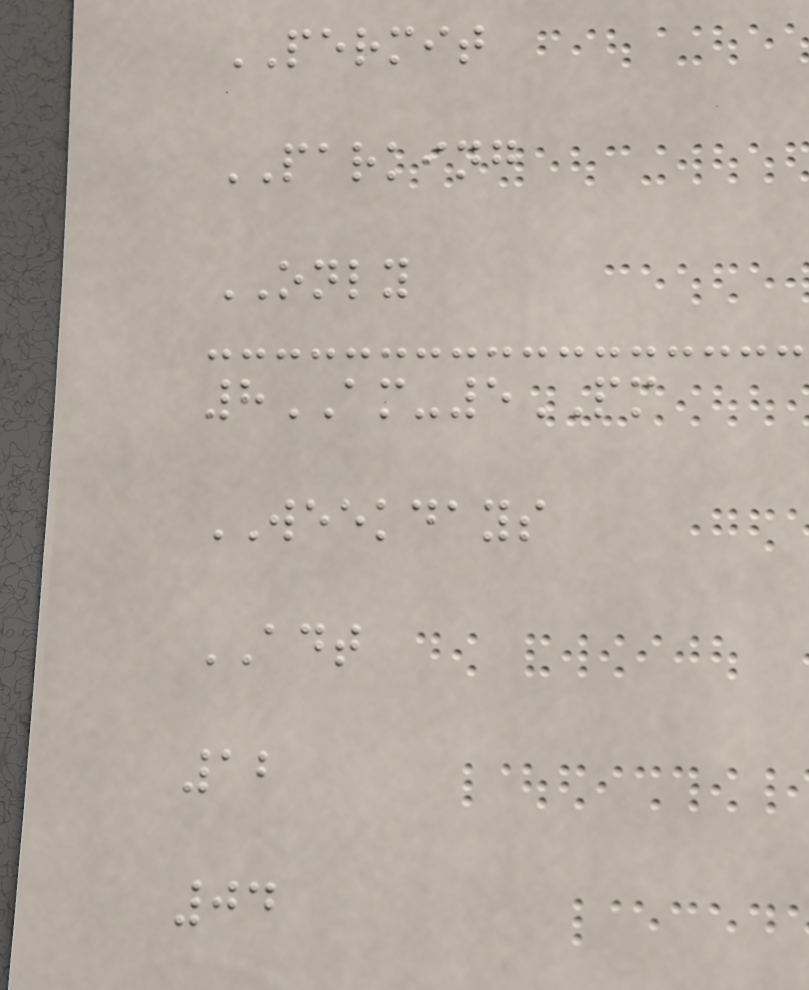PERMIT
PARKING
ONLY
8AM-5PM
WEEKDAYS
ADT
12
04
